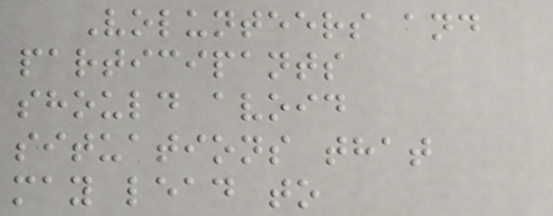Volunteers and
participants
should avoid
situations that
may lead to
